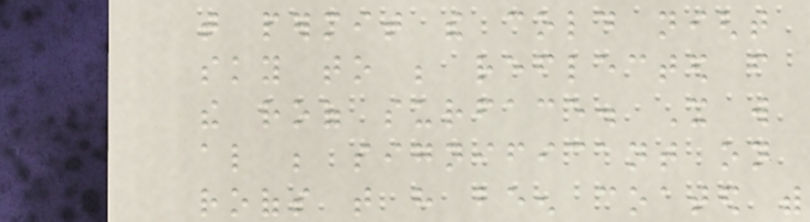that permit the cold night
sky to be reflected from
the roof surface. It will
also be significant on
roofs that have been coated with
